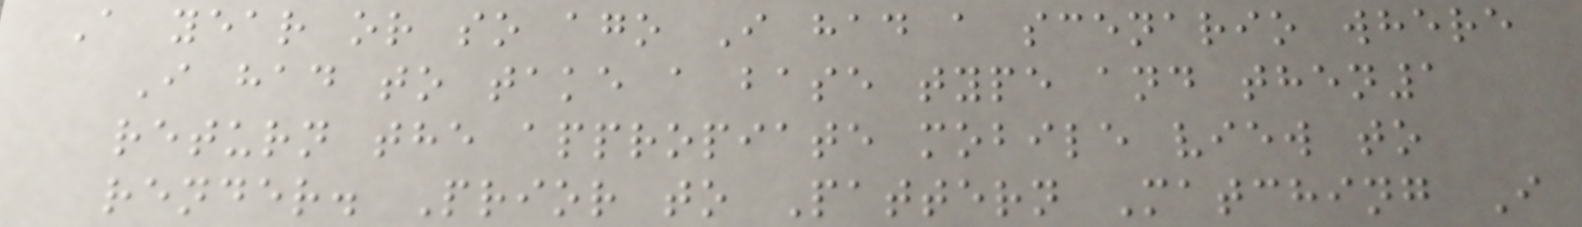A year or so ago I had a scenario where
I had to take a base type and then1
return the appropiate mobile view to
render. Prior to Pattern Matching I
